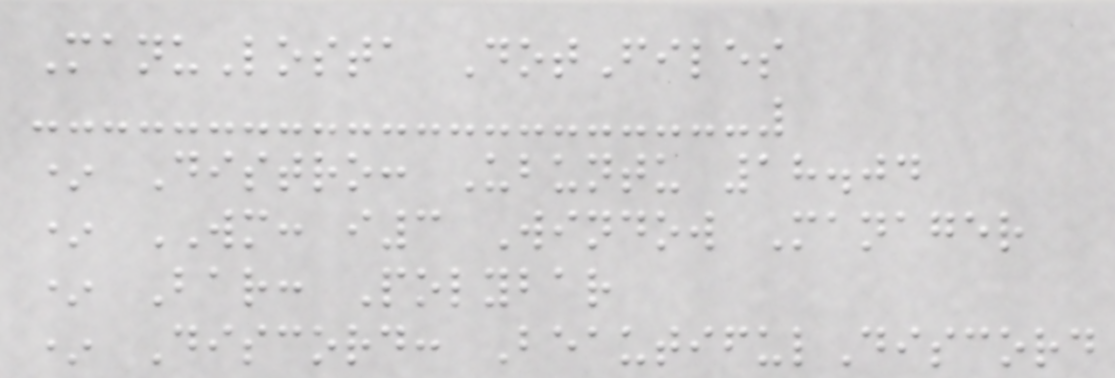ManuLosta DotFiles
* Distro: Ubuntu 18.04
* WM: i3 Window Manager
* Bar: Polybar
* Discord: BeautifulDiscord
